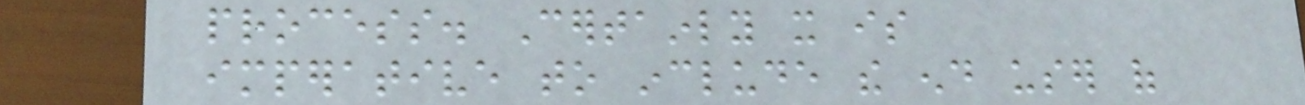process. Certainly it is
imperative to include the end user of
